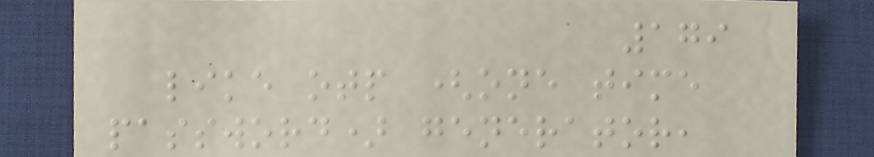179
like otp (one time
password) generator,
